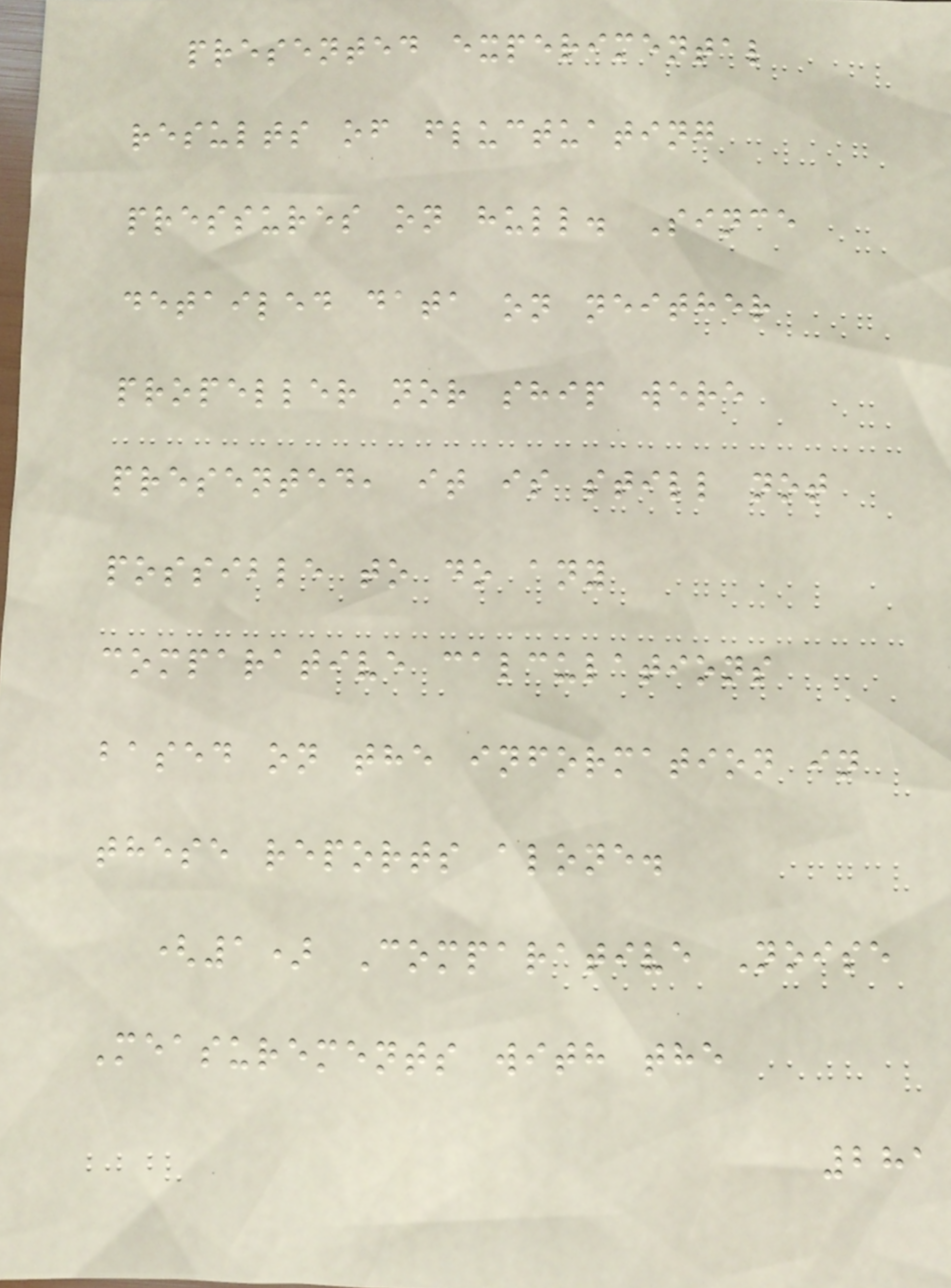presented experimental
results of fluctuating
pressures on hull. Since
detailed data on neither
propeller nor ship were
presented, it is still not
possible to do any
comparative calculations
based on the information in
these reports alone.
(1) Comparative Noise
Measurements with the
281
